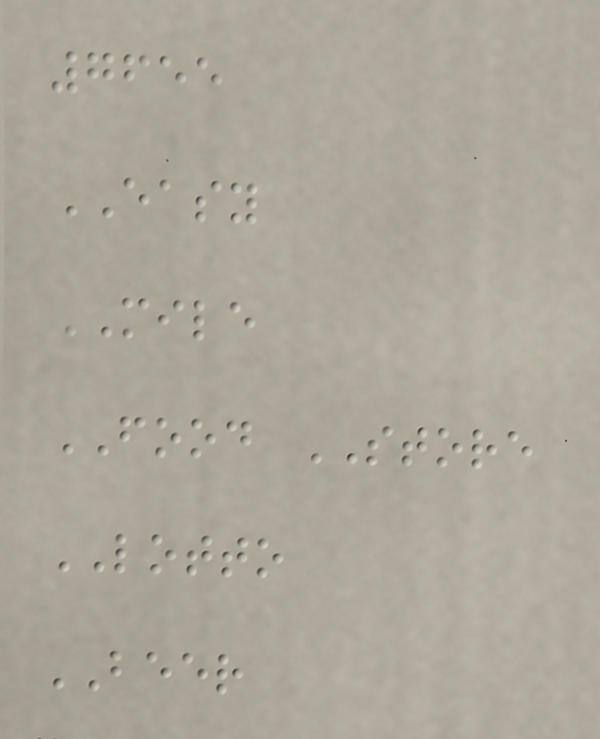7655
EASY
MILE
FOOD STORE
LOTTO
BEER
